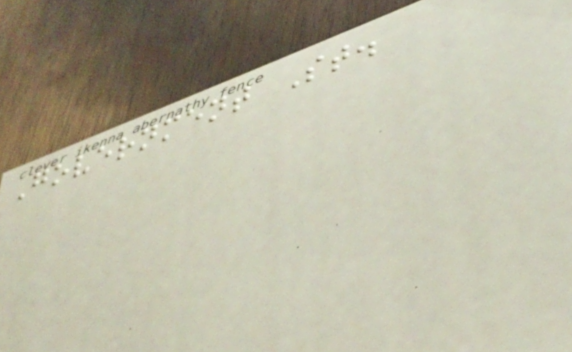Government St.
